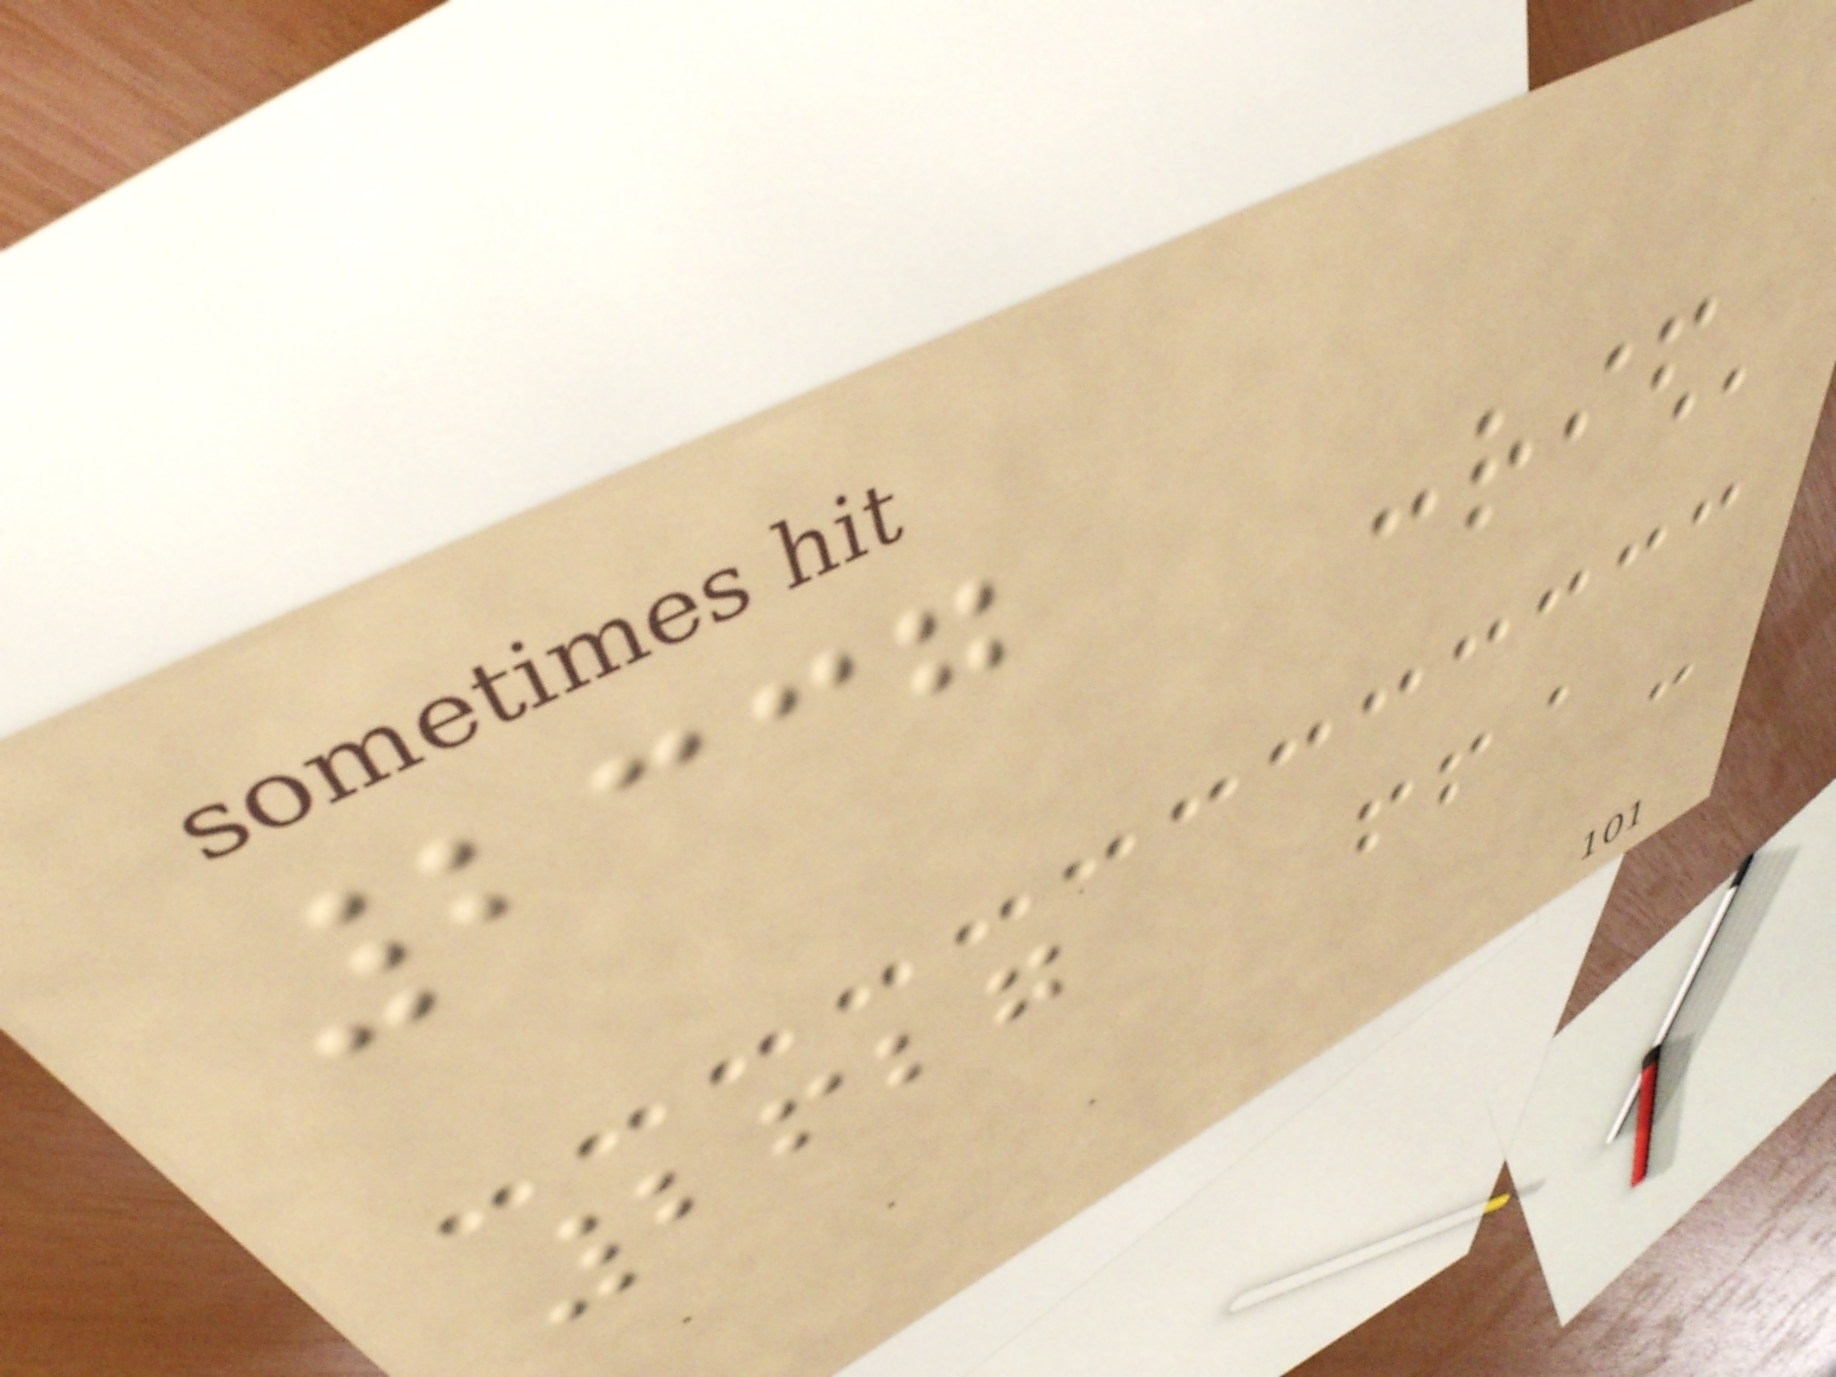2337
2627
